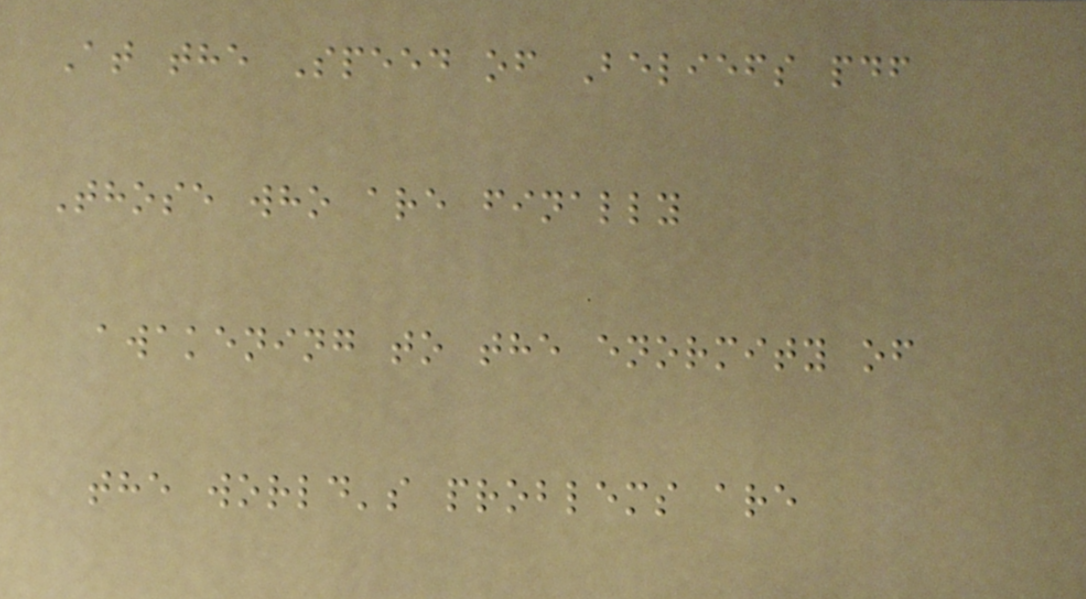At the Speed of Beliefs pdf
Those who are finally
awakening to the enormity of
the world's problems are
